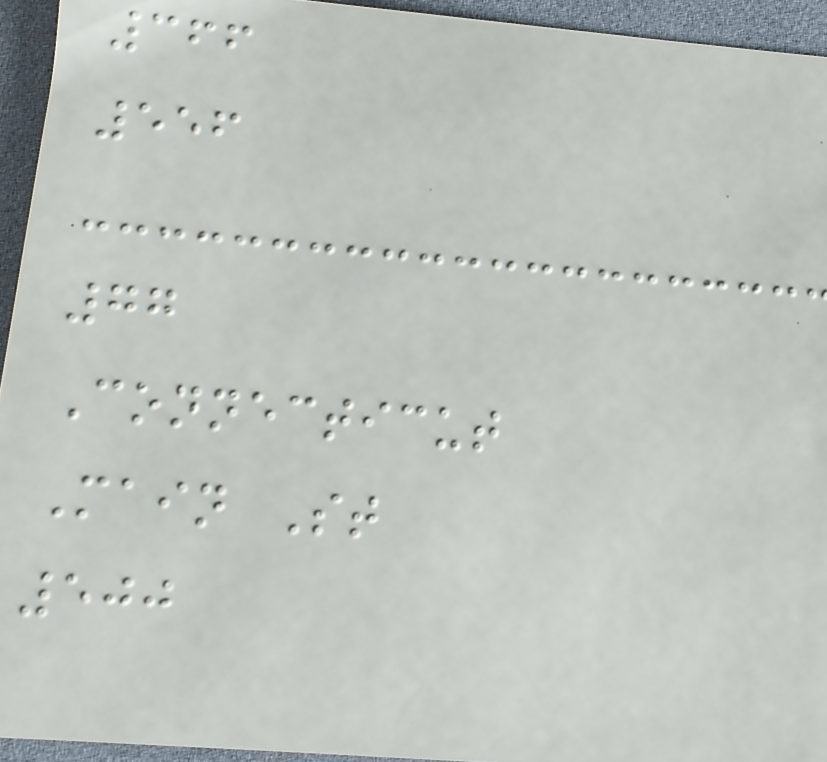366
556
77
Connecticut
Main St
500
